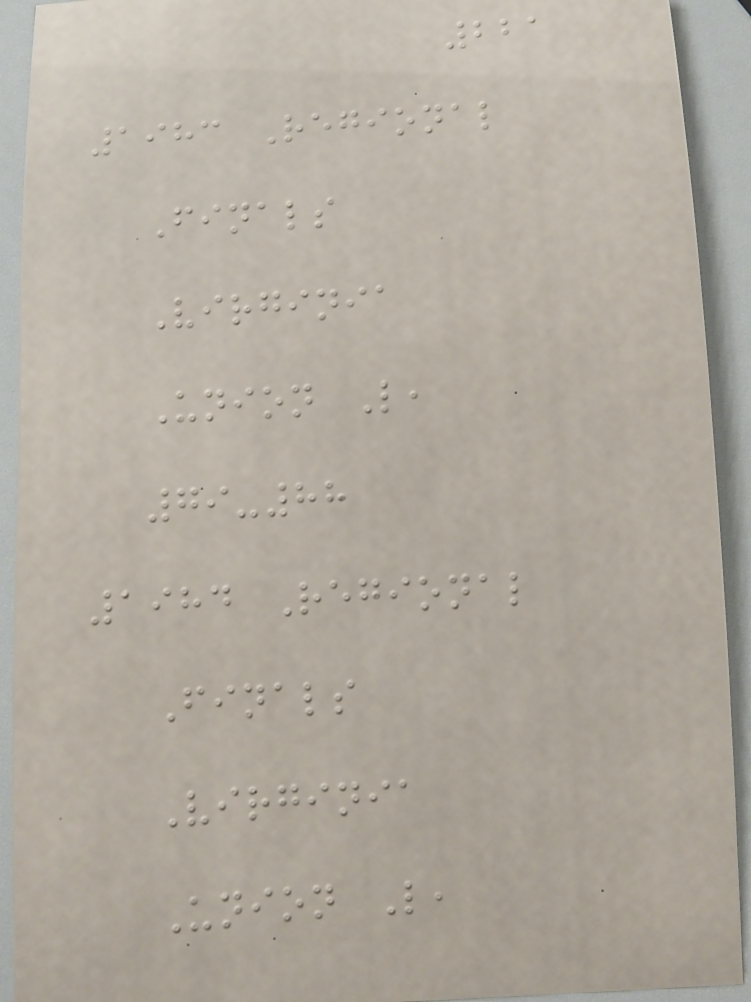221
1983 Regional
Finals
Virginia
Union L,
79-88
1984 Regional
Finals
Virginia
Union L,
